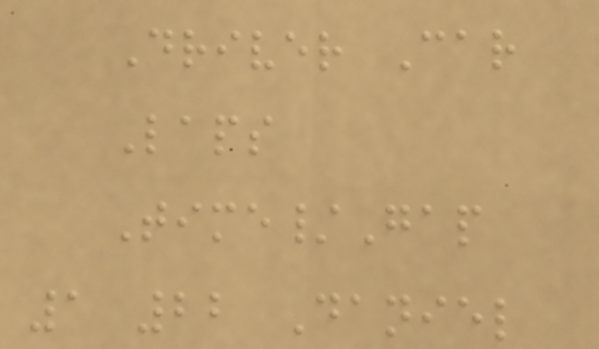Driver Car
Laps
Time/Gap
1 22 Daniel
